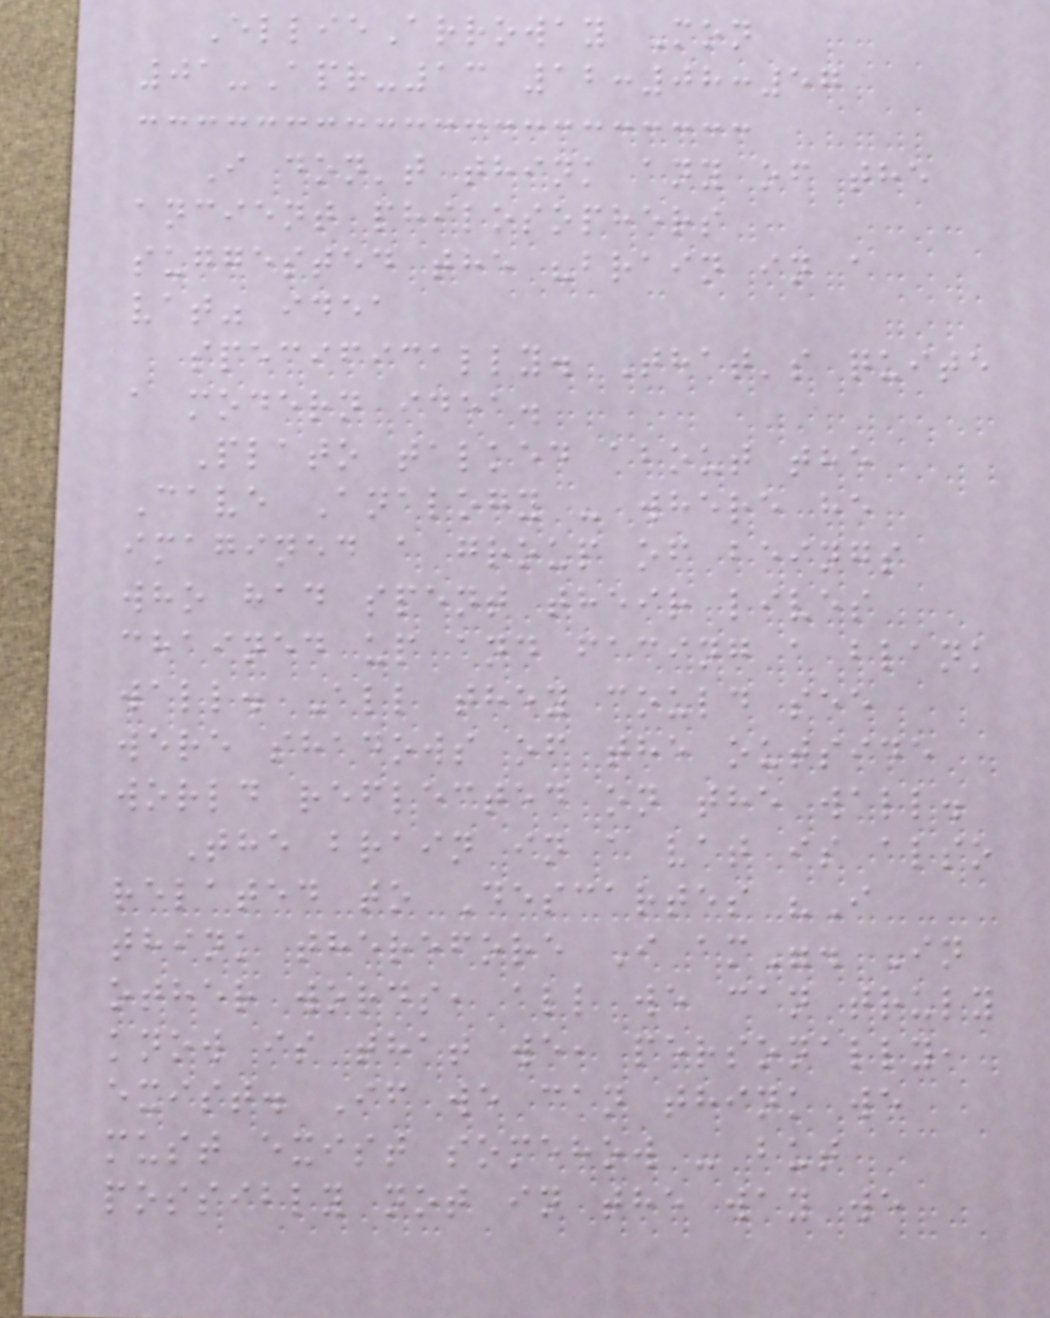EllieArroway Mon
01-Apr-13 12:08:57
I don't think any of the
ancient philosophers
suggested the "brain in a
vat" idea
specifically. That's quite
a modern idea.
Plato talked about the
Cave Analogy - where he
imagined a group of beings
who had spent their lives
chained up and facing a blank
wall. All they could see
were shadows of the outside
world reflected on the wall.
The brain in a vat is also
related to Descartes "I
think therefore I am". In
other words, all we can truly
know is that we, personally,
exist. If we can think we
must exist somehow - but
possibly not in the way we
